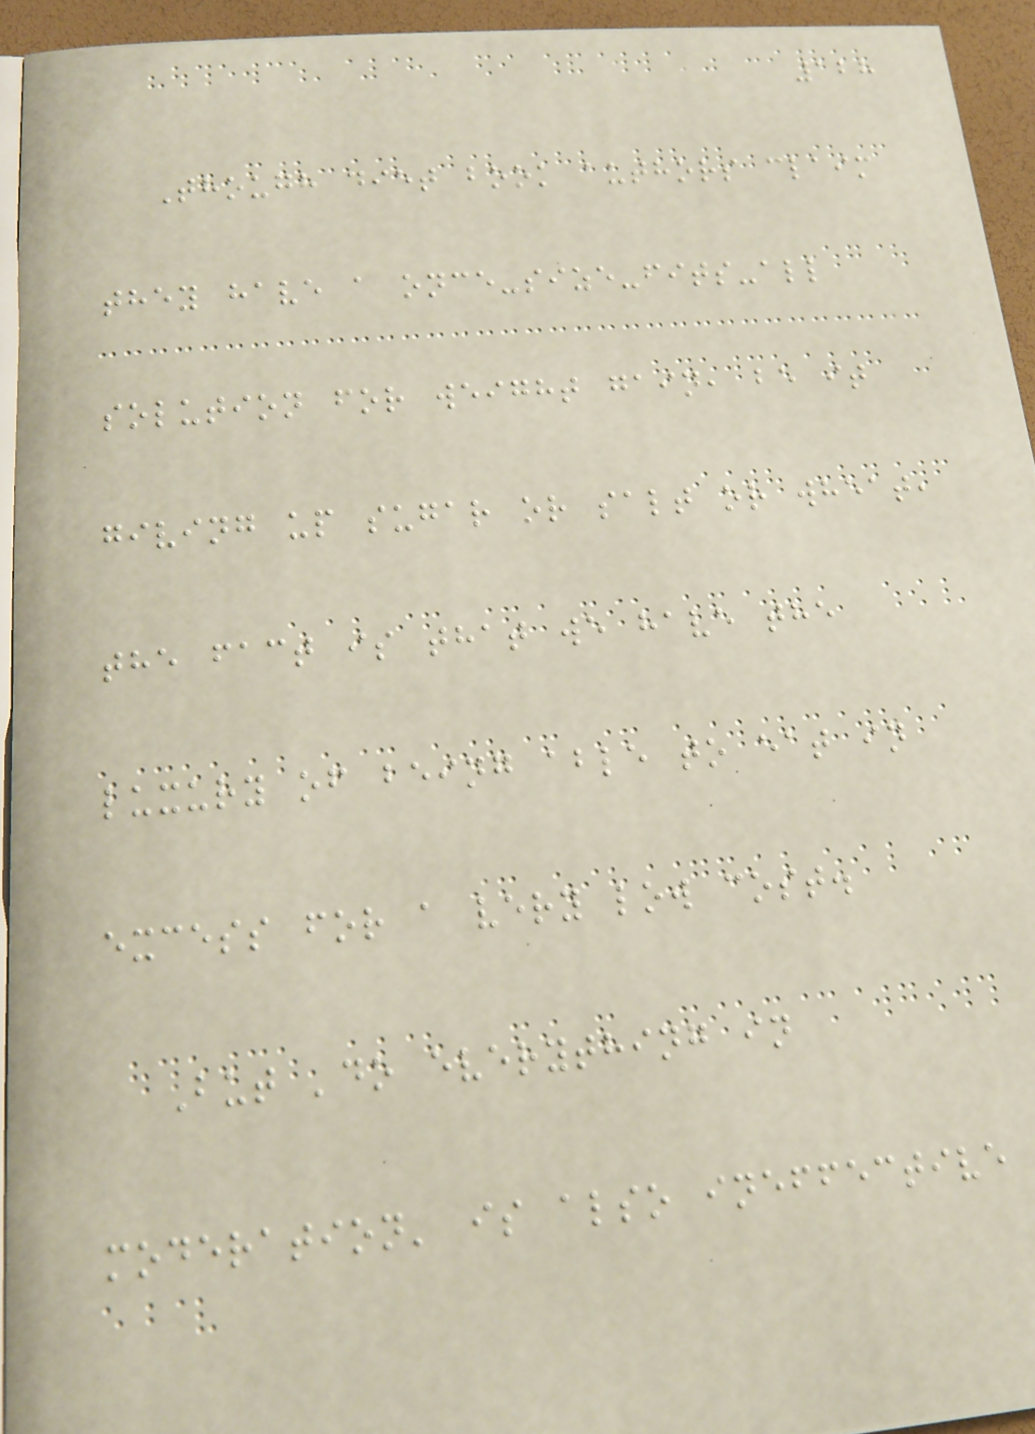128
Though diet book authors claim
they have a once-size-fits-all
solution for weight gain, be it
giving up sugar or salt or wheat,
the fact is that we have the
luxury of being able to eat in
excess for a very low cost.
But 'do everything in
moderation' is also ineffective
